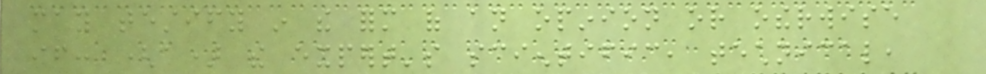may testify in the form of an opinion or otherwise
if: (a) the expert's scientific, technical,
